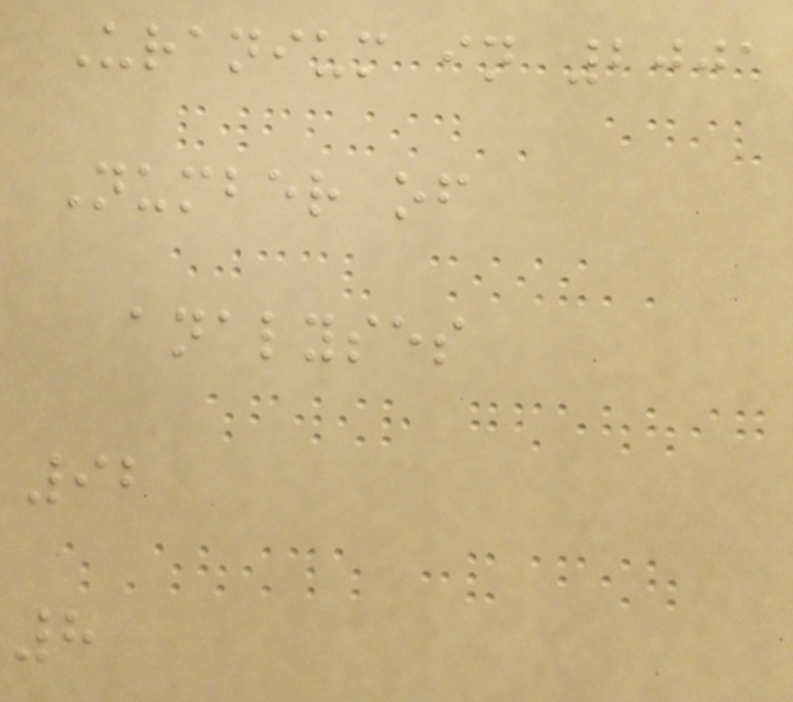Uranium in 2001
Number of
analyses
92
8
